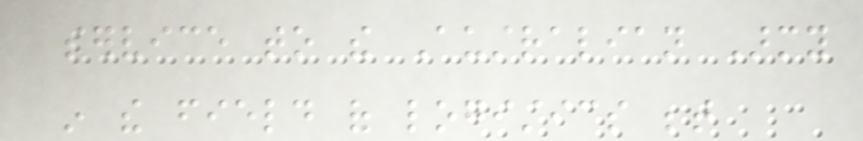service to the Australian Army
in the field of logistics between
